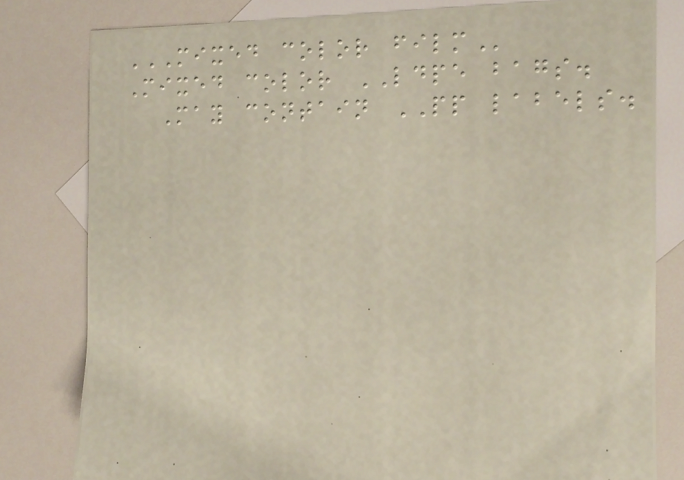MIXED COLOR FILM
Mixed color LDPE bags.
May contain PP labels.
